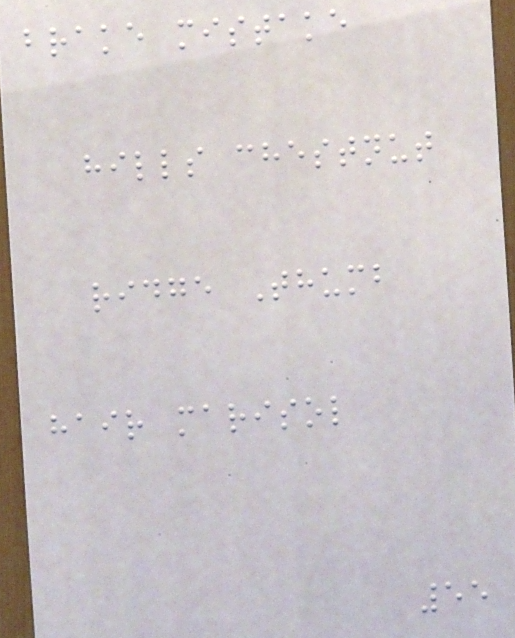brake mistake
hills chestnut
ridge Thumb
hair marisol
55
